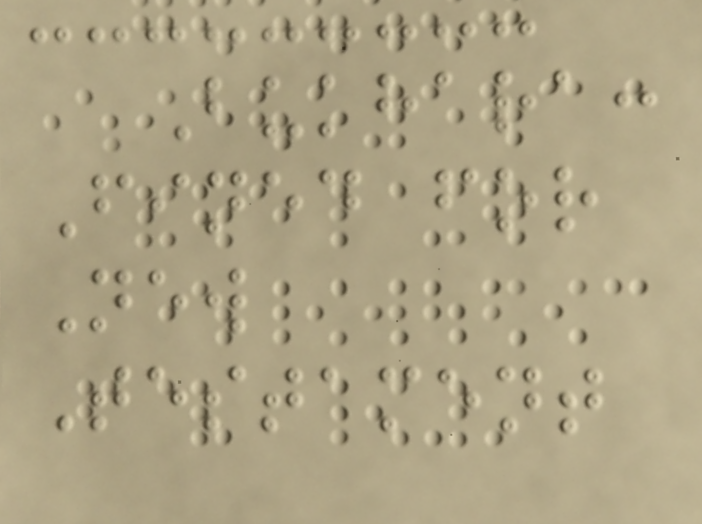Bukhara:
Fined for
New
Testament
